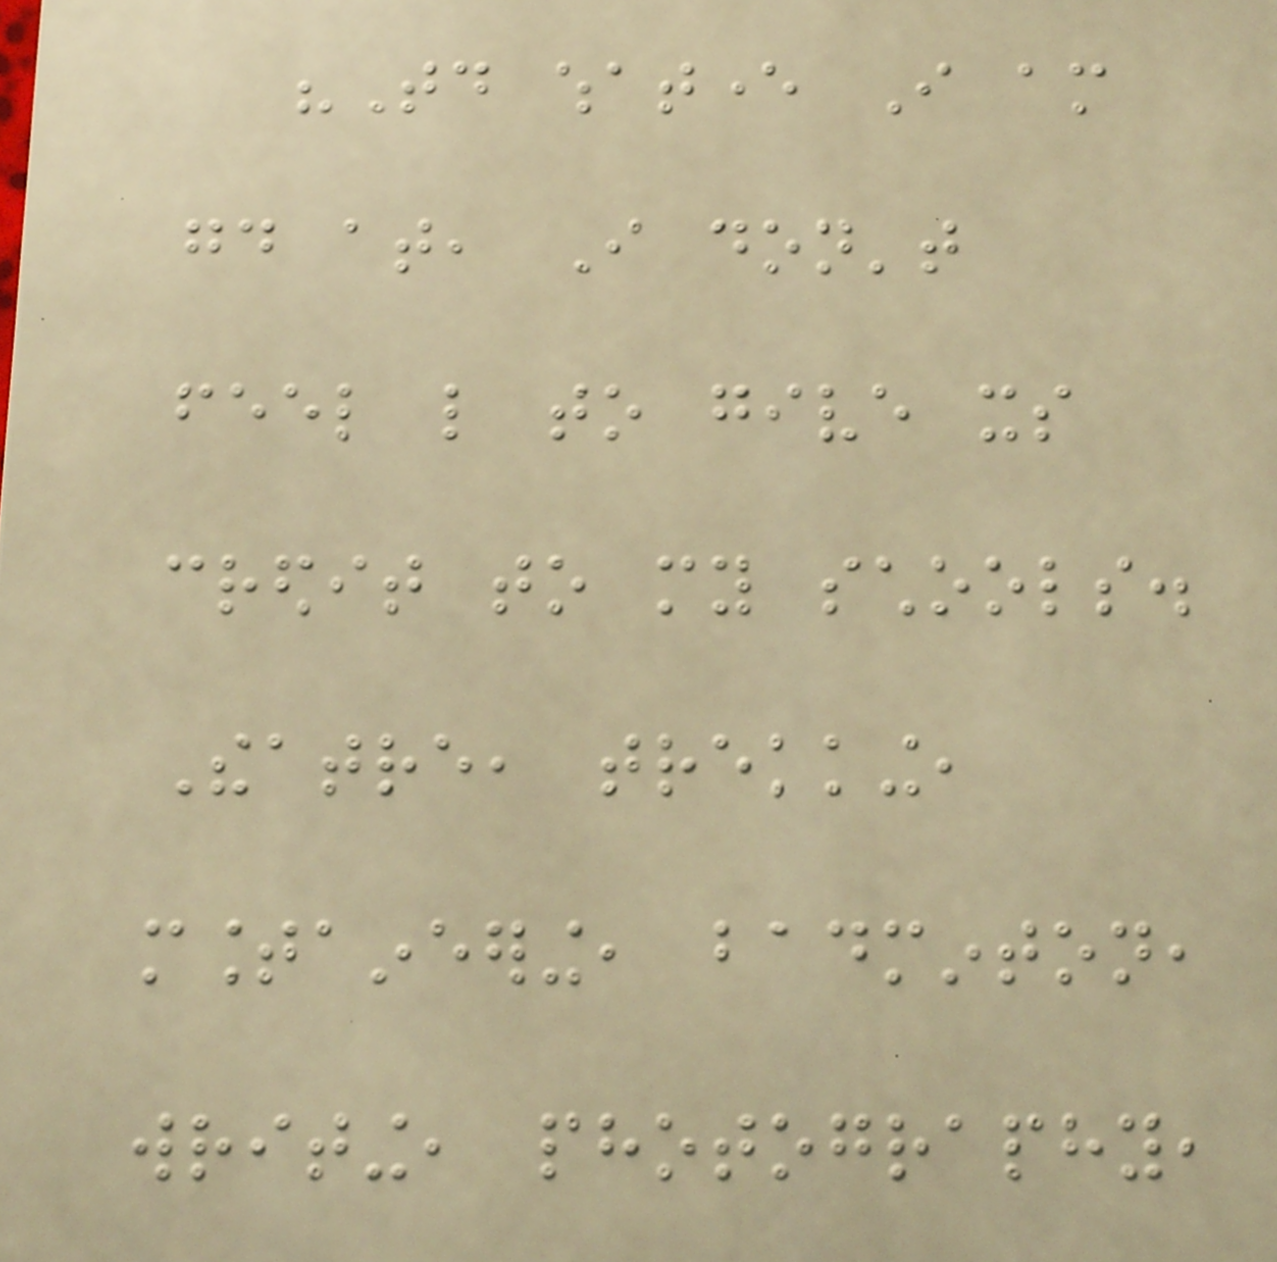"Today whatever I am
good at, I don't
feel like to give its
credit to my schools.
Theatre, trekking,
mountaineering, badminton,
writing, photography,
